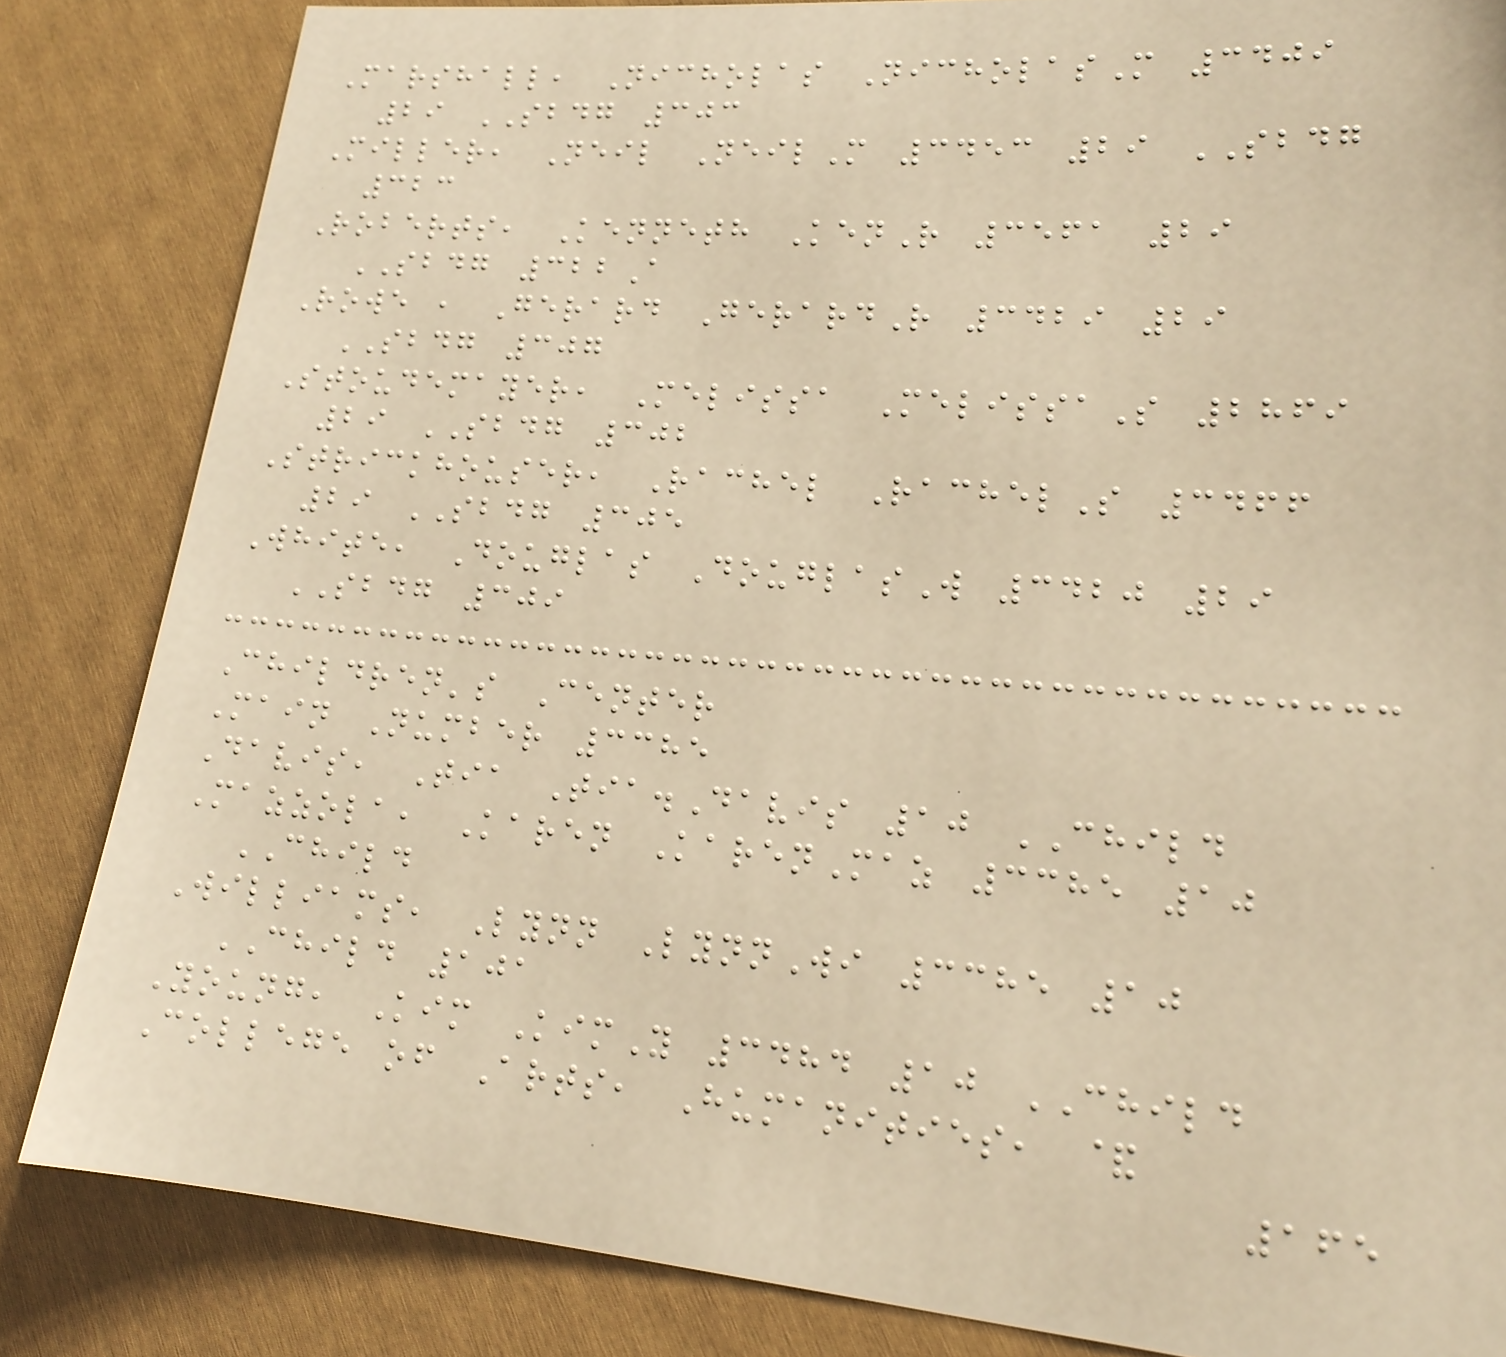Marshall, Nicholas NicholasM 3409
29 SBDG 303
Miller, Neil NeilM 3453 29 SBDG
323
Roberts, Kenneth KenR 3561 29
SBDG 322A
Rowe , Gerard GerardR 3429 29
SBDG 307
Stoudemayer, Melissa MelissaS 2869
29 SBDG 302
Strickhouser, Rachel RachelS 3466
29 SBDG 305
White, Douglas DouglasW 3420 29
SBDG 309
Children's Center
Main Number 3385
Davis, Tia Tia.Davis 10 CHILD
Mazzola, Karen KarenMaz 3385 10
CHILD
Williams, Lynn LynnWi 3385 10
CHILD 101
Young, Kim KimY 3484 10 CHILD
College of Arts, Humanities, &
165
